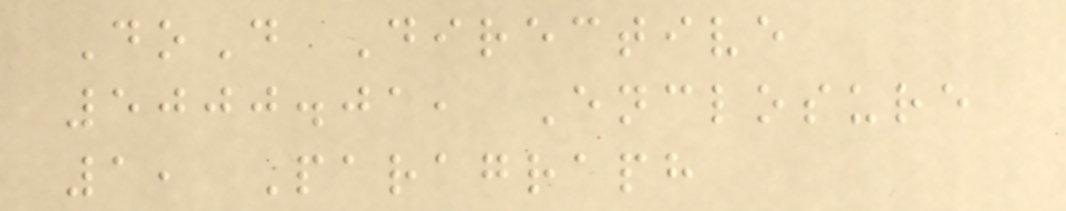DoD Directive
5000.01, Enclosure
1, Paragraph
